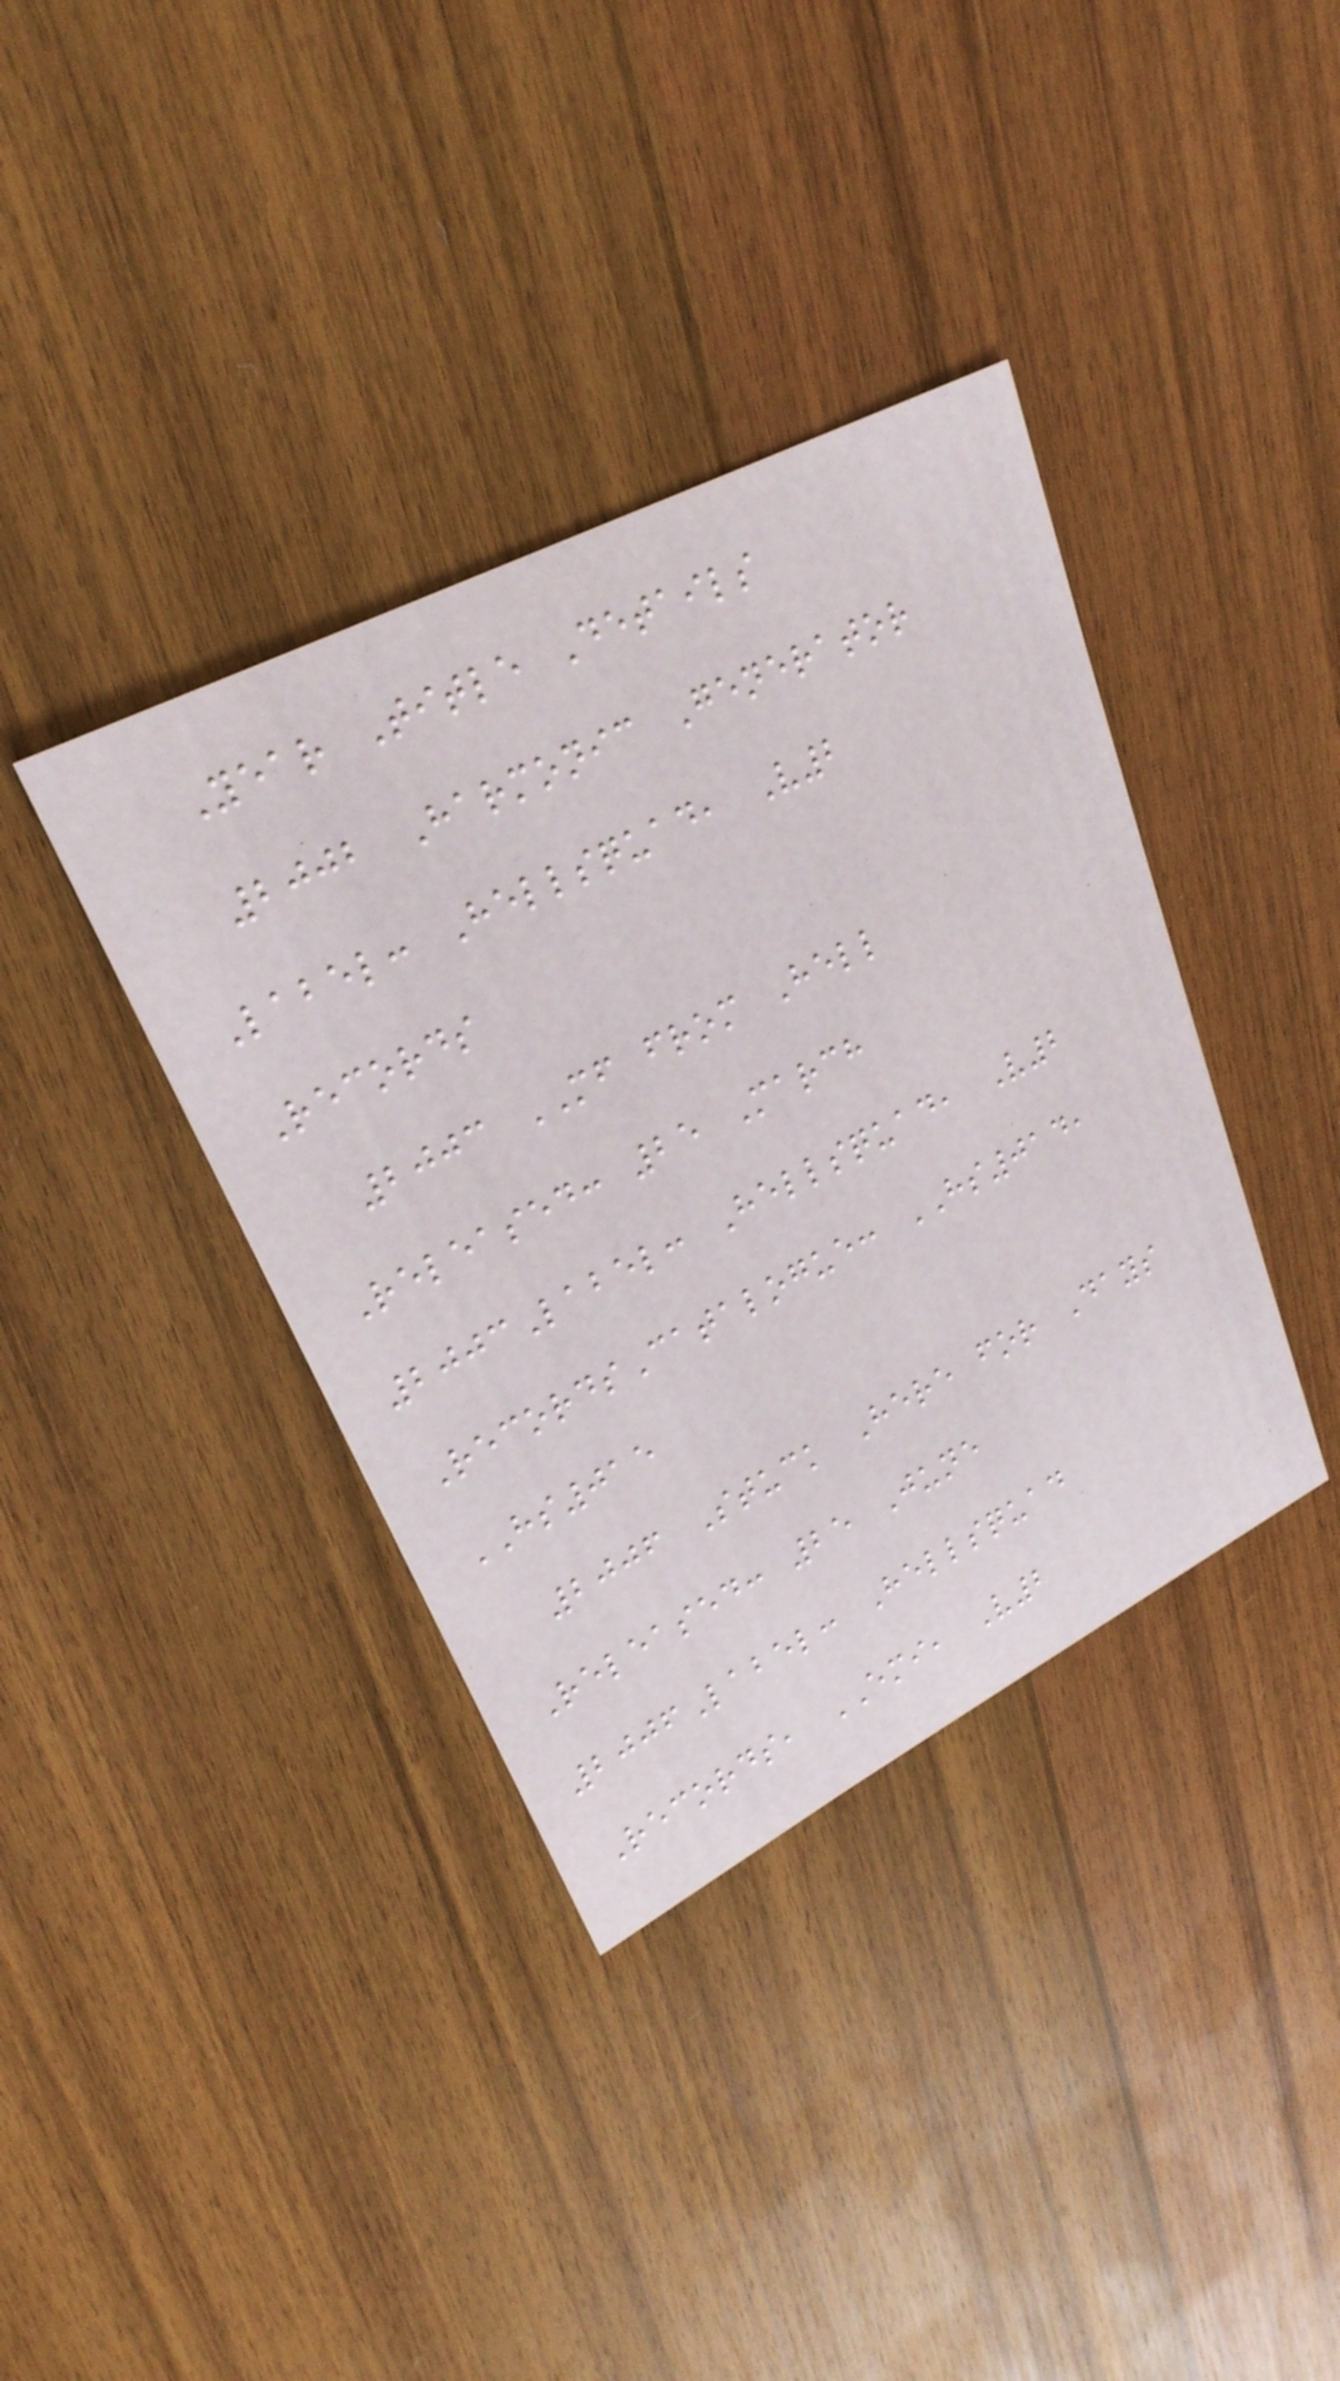Year Title Details
2002 Harmonic Generator
Label: Hellsquad, V2
Records
2003 MF from Hell
Released: 25 March
2003Label: Hellsquad, V2
RecordsCatalogue: HS014,
HS015
2006 Stuck Here for Days
Released: 25 June
2006Label: Hellsquad
Records, EMI, V2
